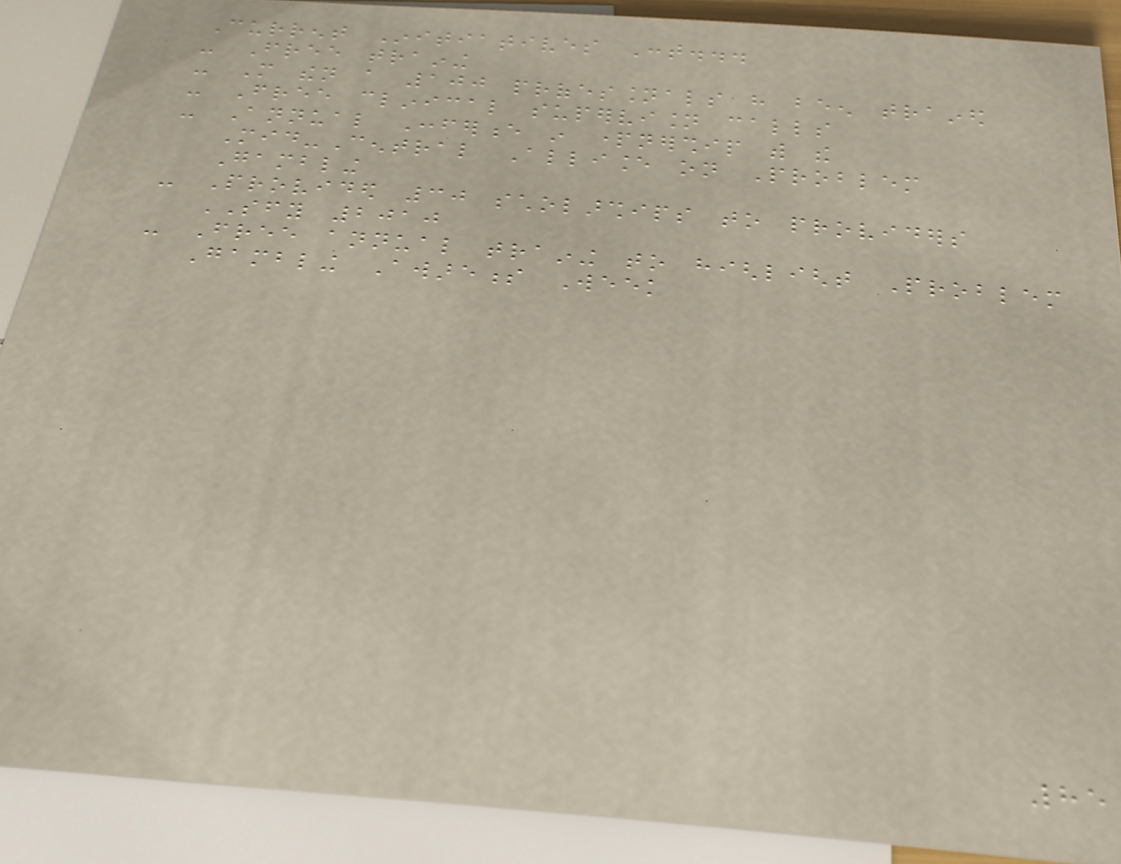Current Initiatives Cont...
- Free training
- More then a 100 professionals have been trained
- Free clinical supervision calls
- Annual Conference in partnership with the
Mid-Central Alliance on Problem
Gambling
- Provided 30 scholarships to providers
SFY 2010
- Free annual training to highlight Problem
Gambling Awareness Week
85
